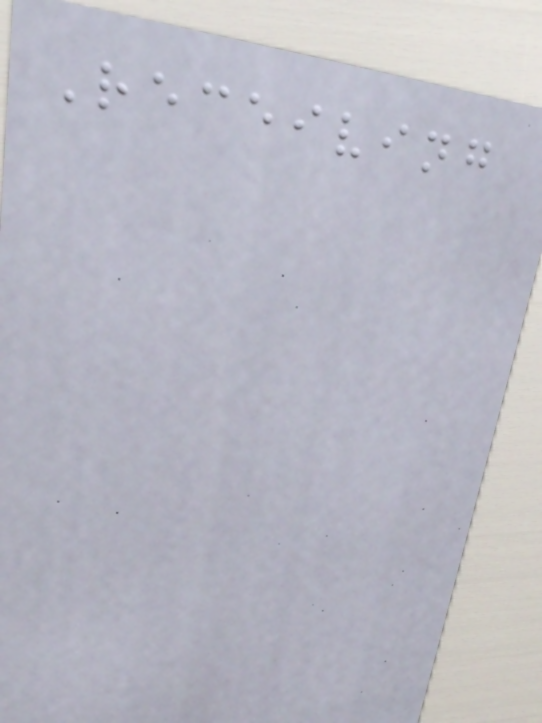Receiving
